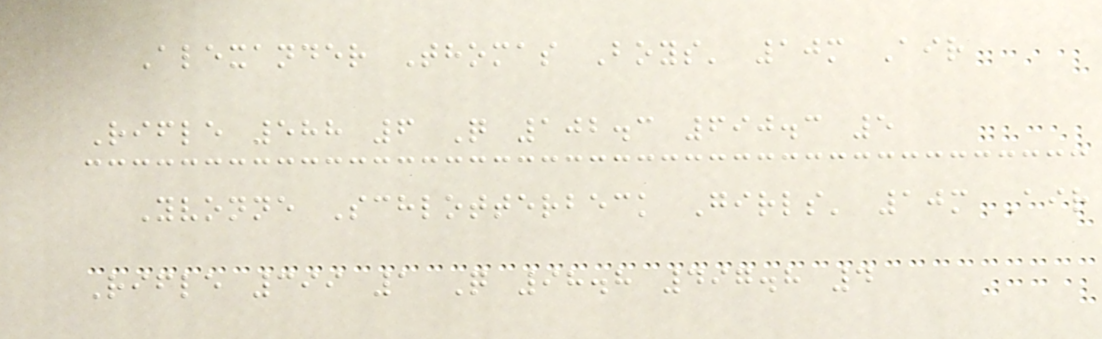Alexander Thomas Boys' 10m Air
Rifle 588 6 Q 102.3 690.3 5
Yvonne Schlotterbeck Girls' 10m Air
Rifle 399 1 Q 98.8 497.8 4
